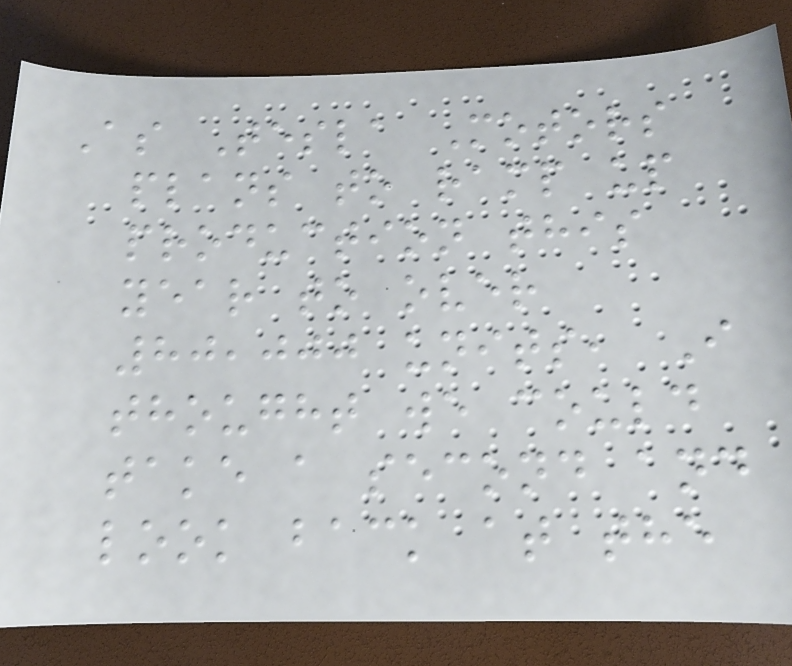As Tesla Motors
plans to ramp up
production this
year to over
80,000 units, I
thought we could
take a second and
look back at the
